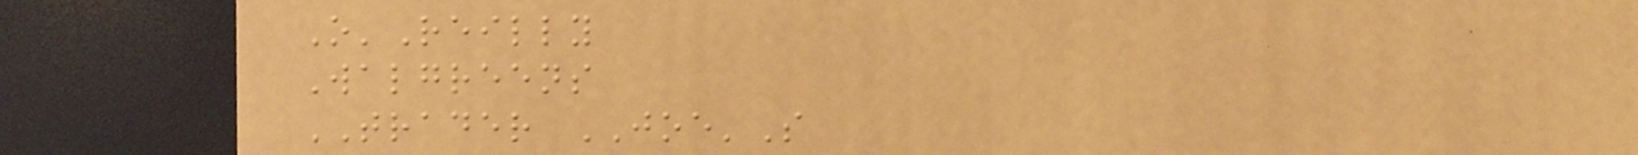O'Reilly
Walgreens
TRADER JOE'S
